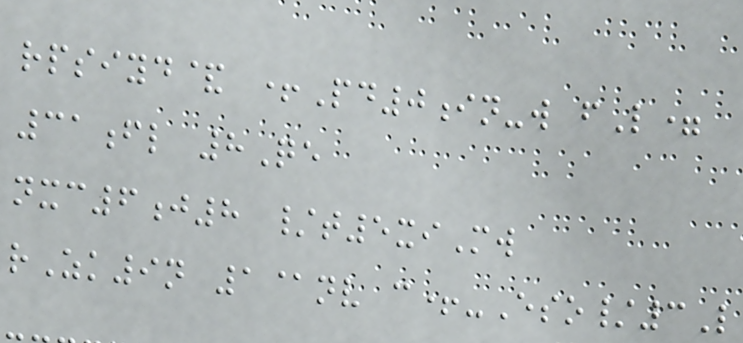rpsiyd& +Pd0in-w fL=
31fl 8Qe
nxc6j8 /t5xiMw
rZk9n 1@nv c+-Eso/3L
